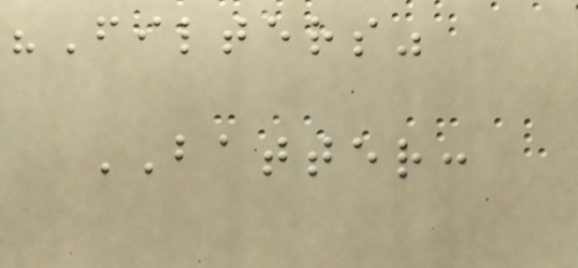"Filters"
BATTER:
